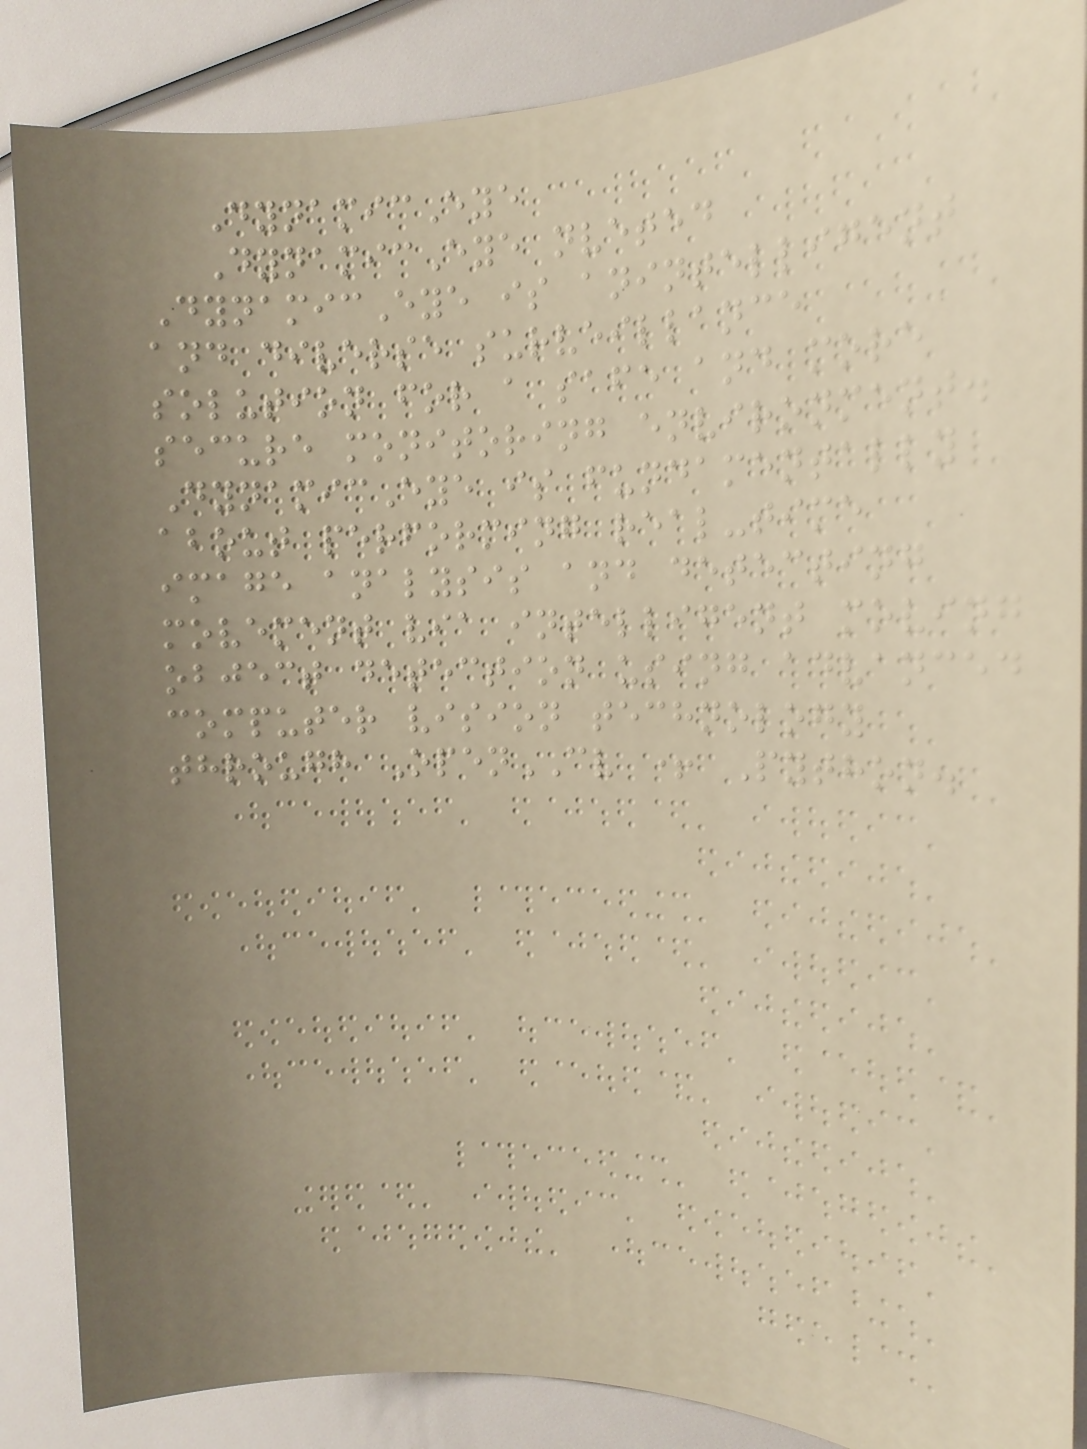DynamicEye
DynamicEye nveted
DynamicEye is anintelligent
and diverse surveillance
solution for a safe and more
secure monitoring environment.
DynamicEye is fundamentally
about performing real-time
image analysis and detecting
movement via intelligent moving
object detection using advanced
computer vision technology
through OpenCV + Python.
